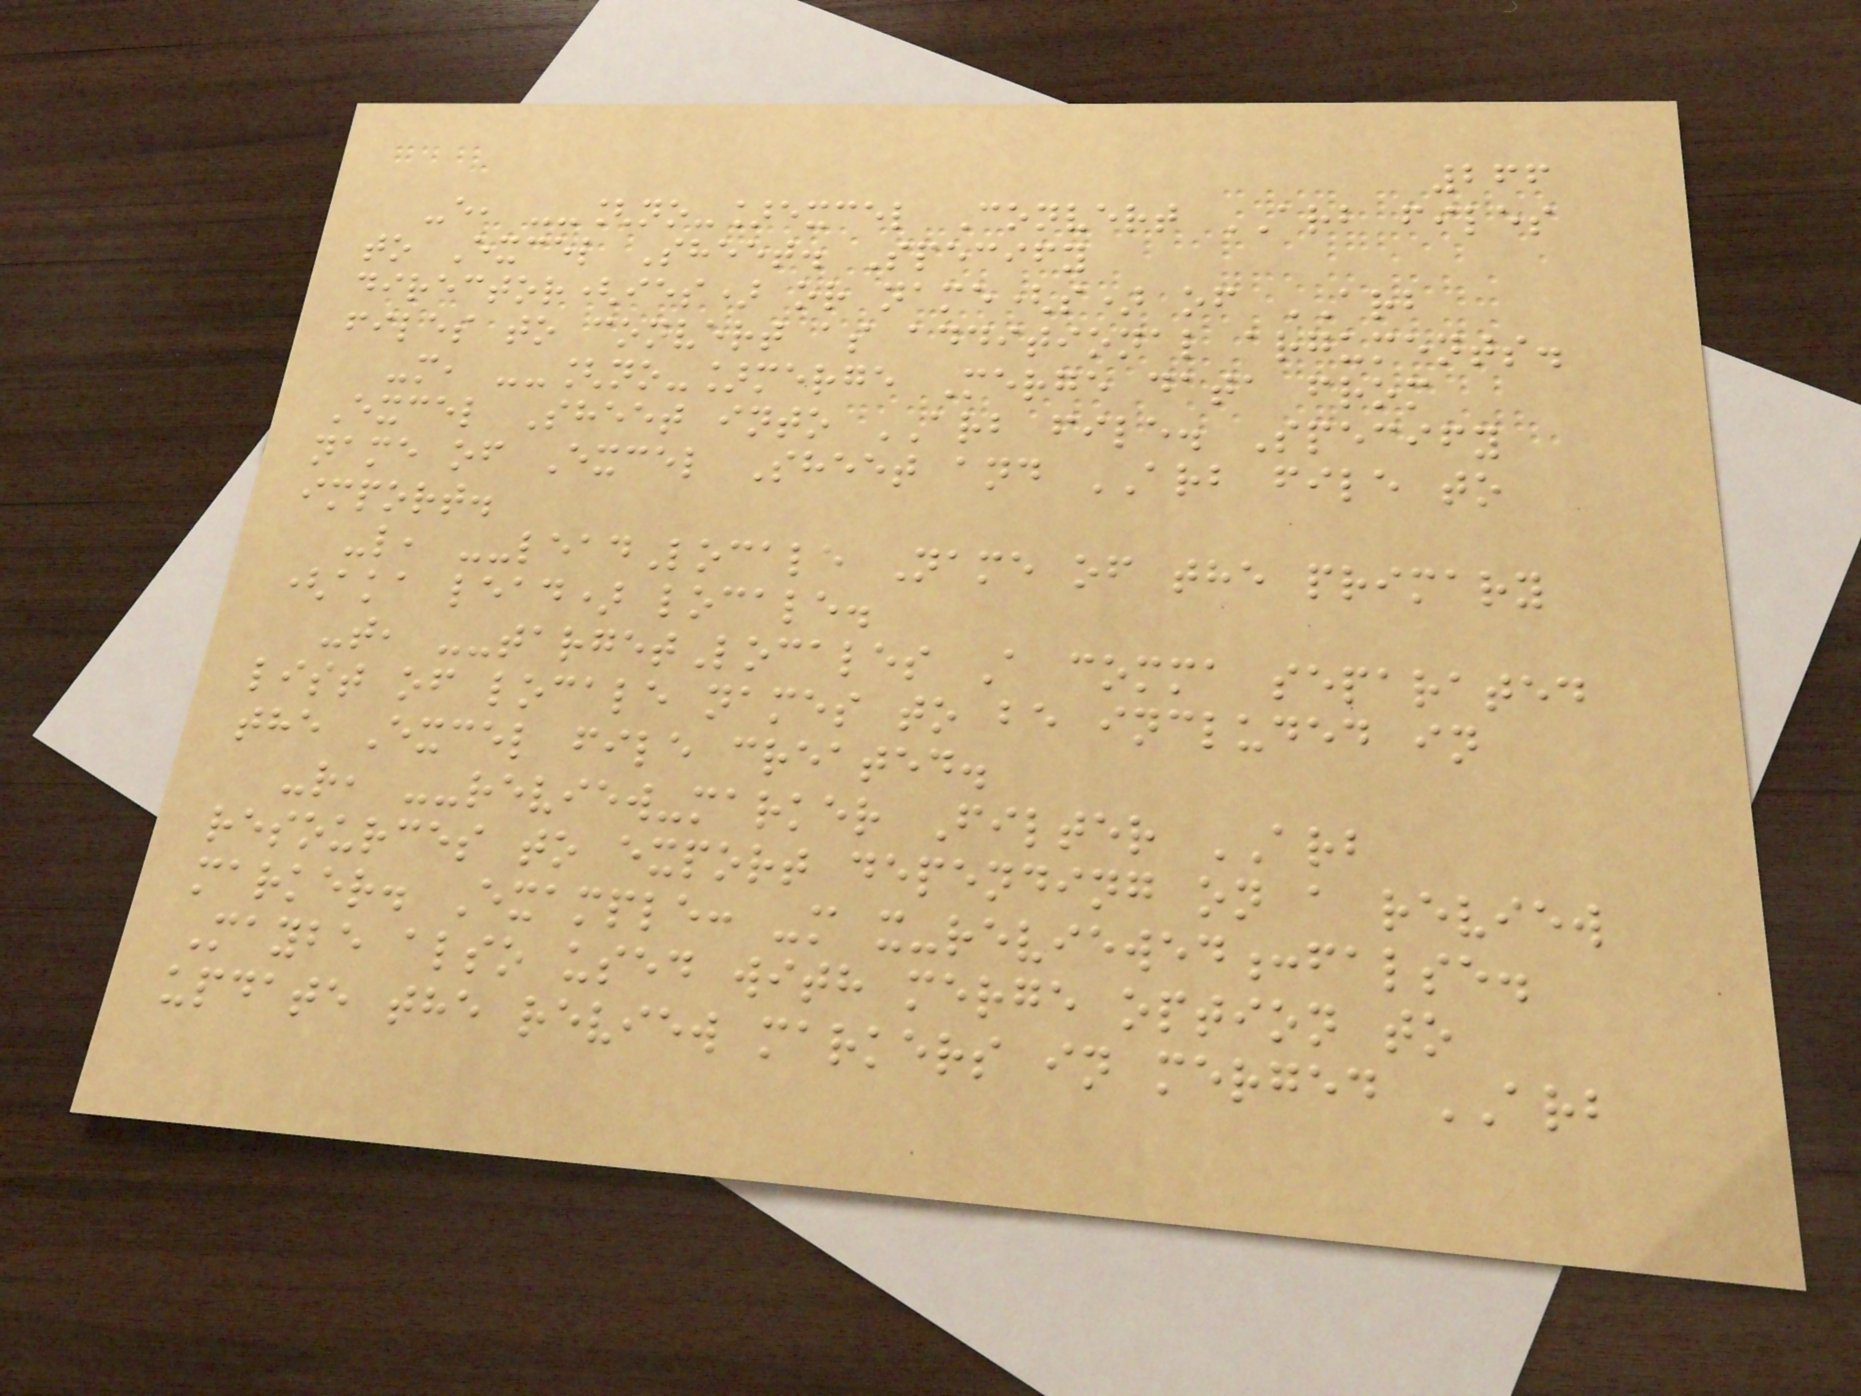266
-e, --[no-]excel Convert ARB files
to Excel Sheet. Specify
director(ies) or name(s) of ARB
files to convert as additional arguments.
-m, --[no-]merge Merge data from
Excel Sheet into ARB file. Specify
name of Excel Sheet and ARB file to
import.
-l, --leadLocale Name of the primary
(aka lead) locale.
-t, --targetLocales A comma separated
list of locale names to be included in
the Excel file created.
-r, --review-marker Filter ARB
resources to export depending on a review
marker. Example: -m x-reviewed:false.
Maybe also used with merge option to
update the review markers in merged ARB
